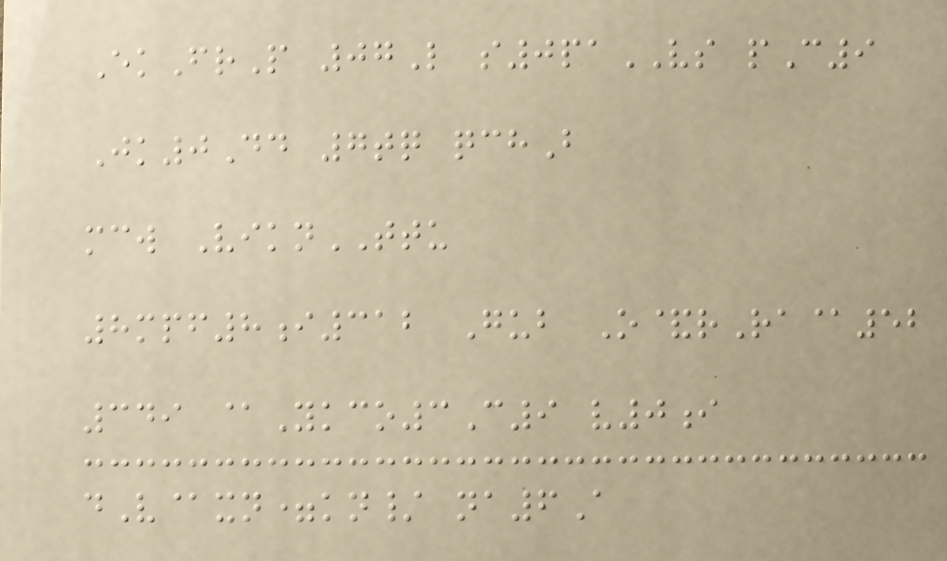EkFrP 07L s0paVS pC9
Jk0Dd 7tq qchB
mcw ViknTTU
8mpf8i312 Gub O&rRa@52
349 @Ykco3C9 v0i
dV@xn=kn/ na6A
